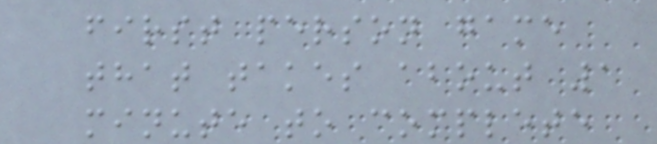first person game
that takes about 1
minute to complete
